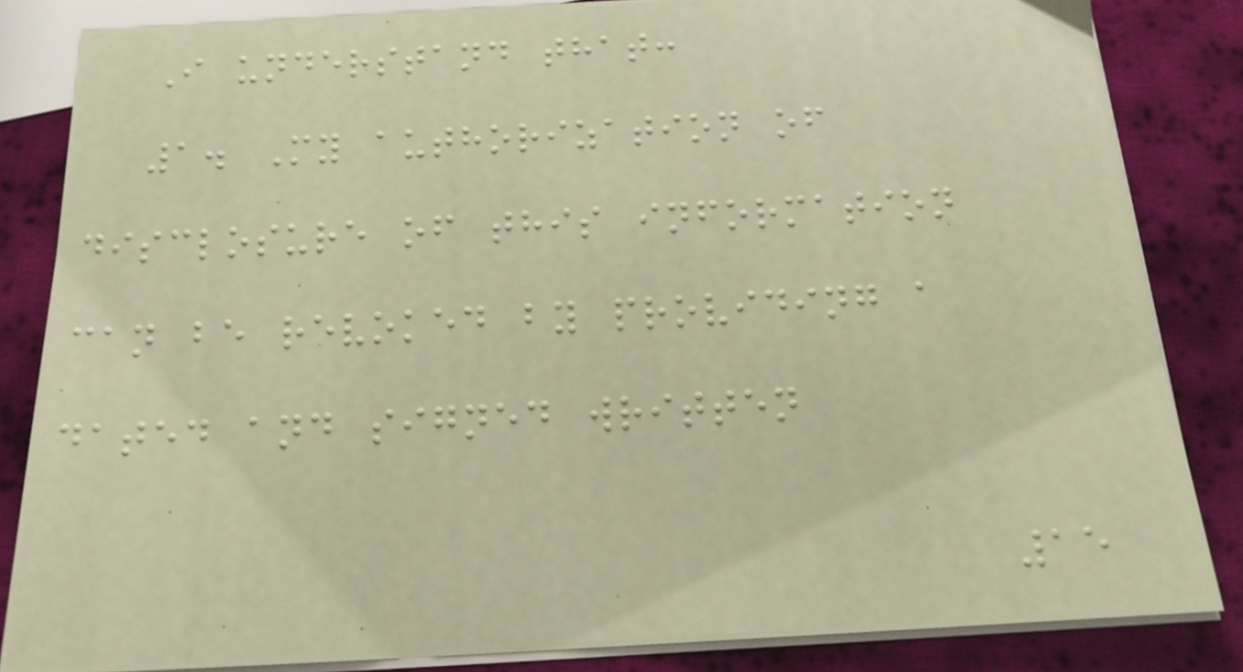I understand that:
1. My authorization of
disclosure of this information
can be revoked by providing a
dated and signed written
15
